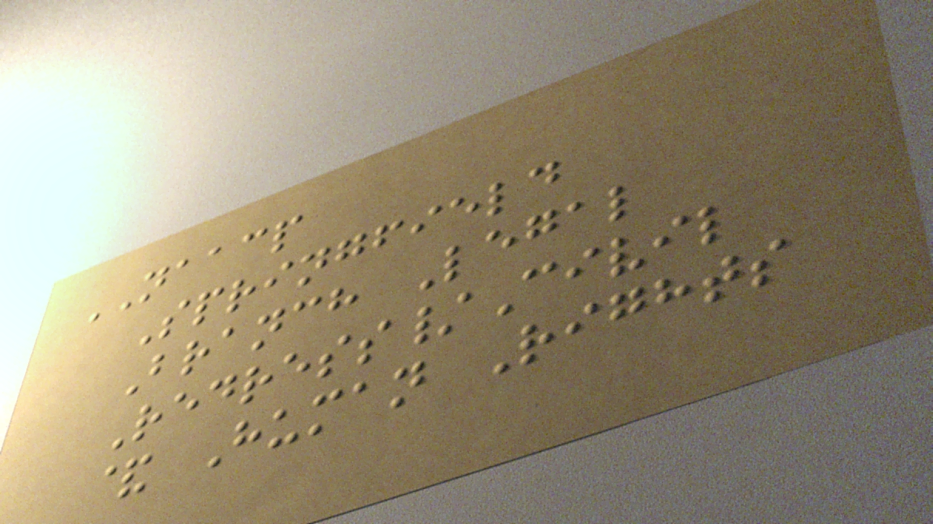NAACP
Springfield
Branch Legal
Redress/Civil
& Human Rights
